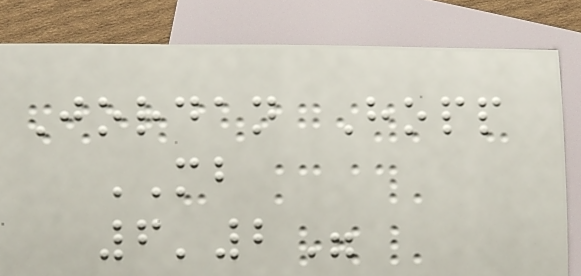Jordan Hopp
MB
6'2"
